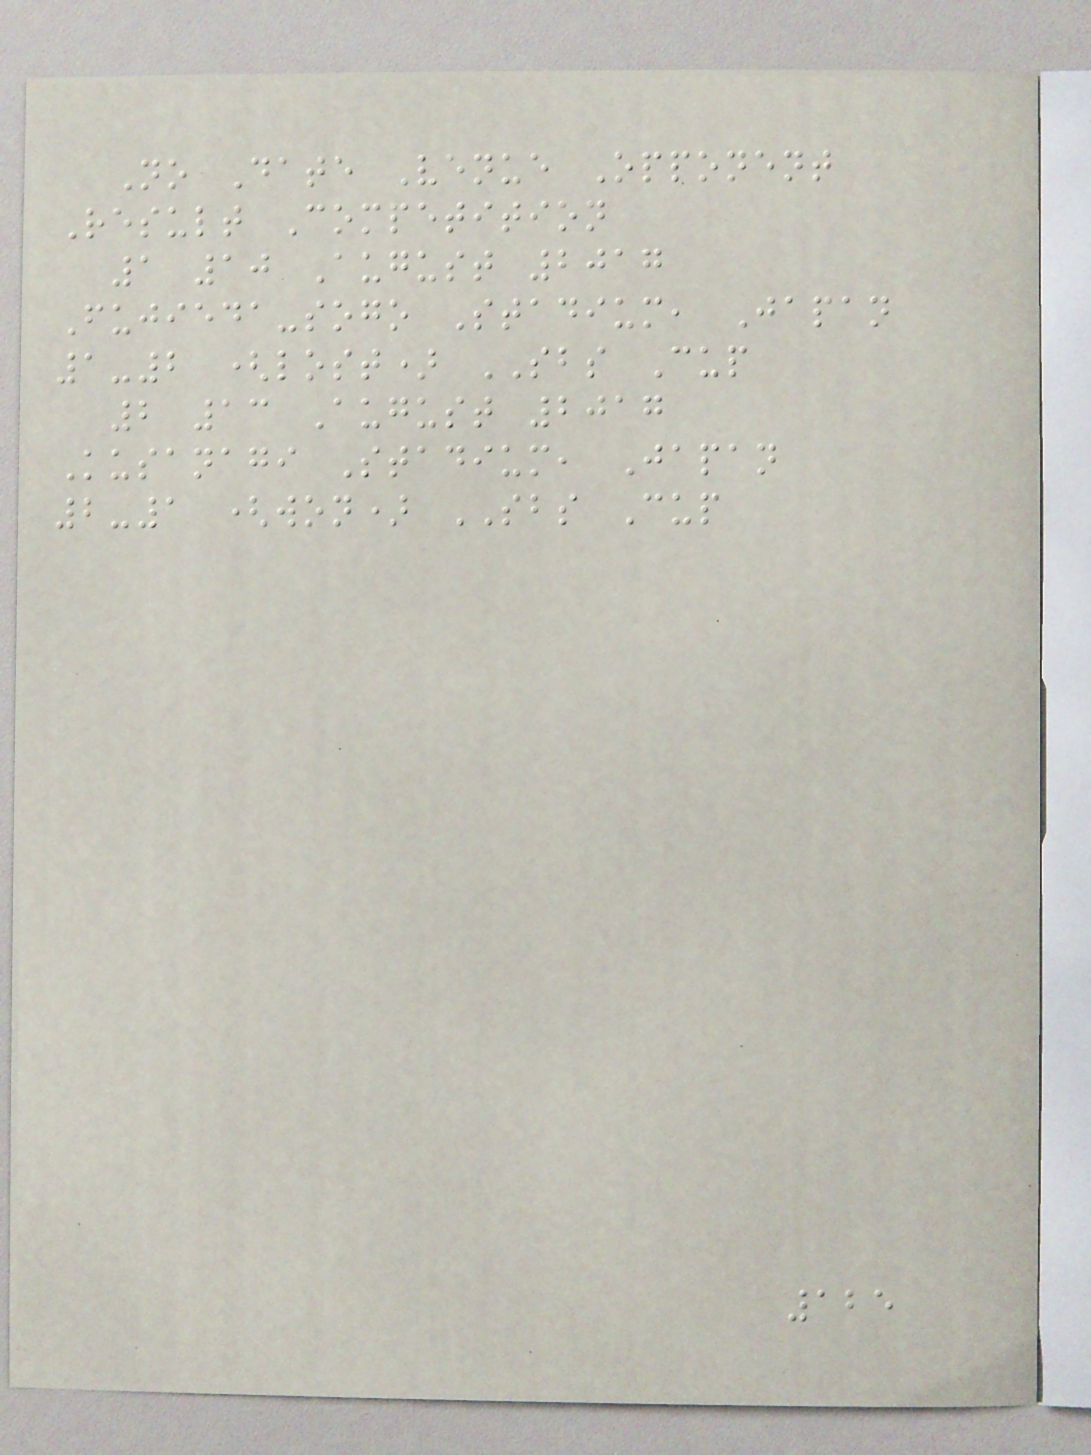No Date Venue Opponent
Result Competition
1 10 August 2017
Fujieda-sogo Stadium, Japan
1-2 (lost) SBS Cup
2 13 August 2017
Kusanagi Stadium, Japan
2-1 (won) SBS Cup
125
